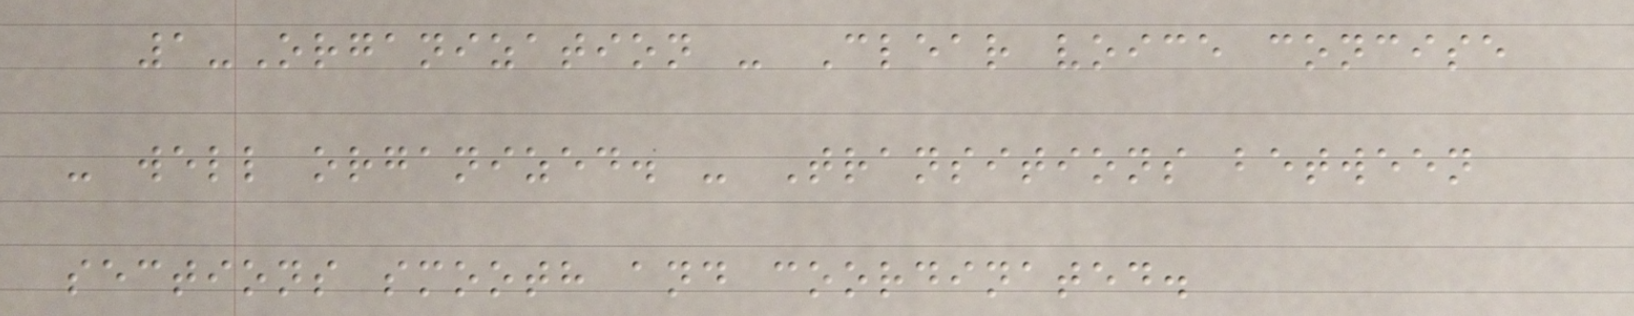1-Organization - Clear voice concise
- well organized. - Transitions between
sections smooth and coordinated.
